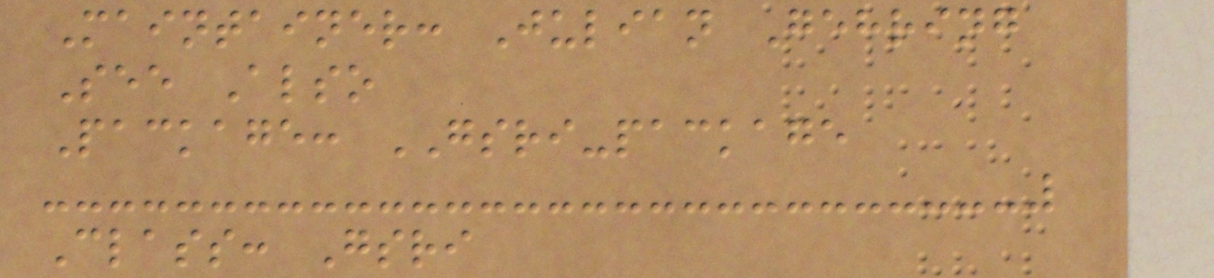Maintainer: Julian Gehring
See Also
Package: GSRI-package
Class: Gsri
